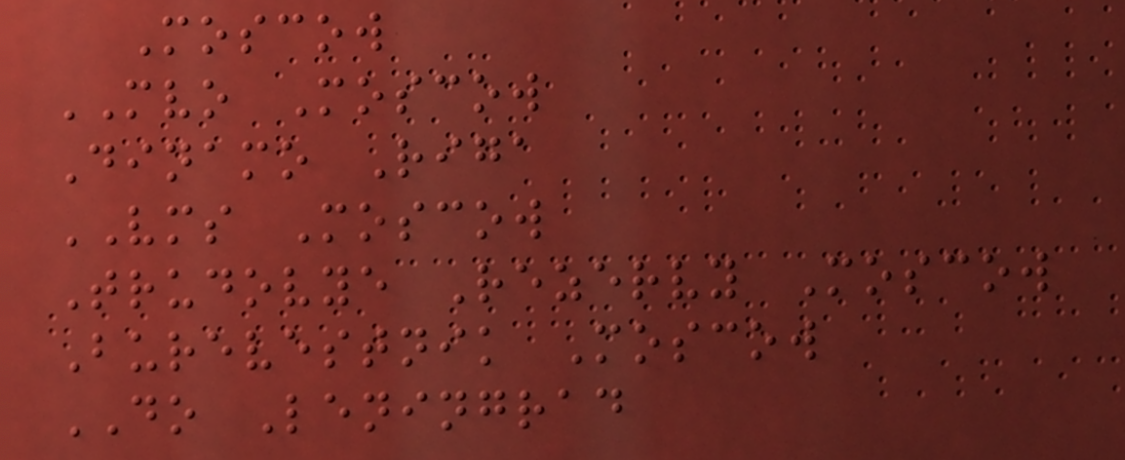Moscow
MVO Moscow
Dinamo Riga
VMS Moscow
Trudovye Rezervy Moscow
Burevestnik Moscow
DO Leningrad
